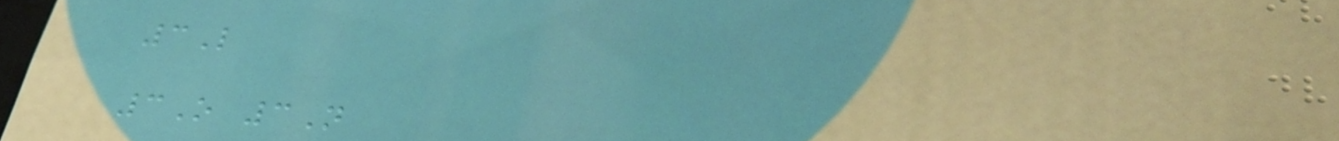3L
3O 3N
